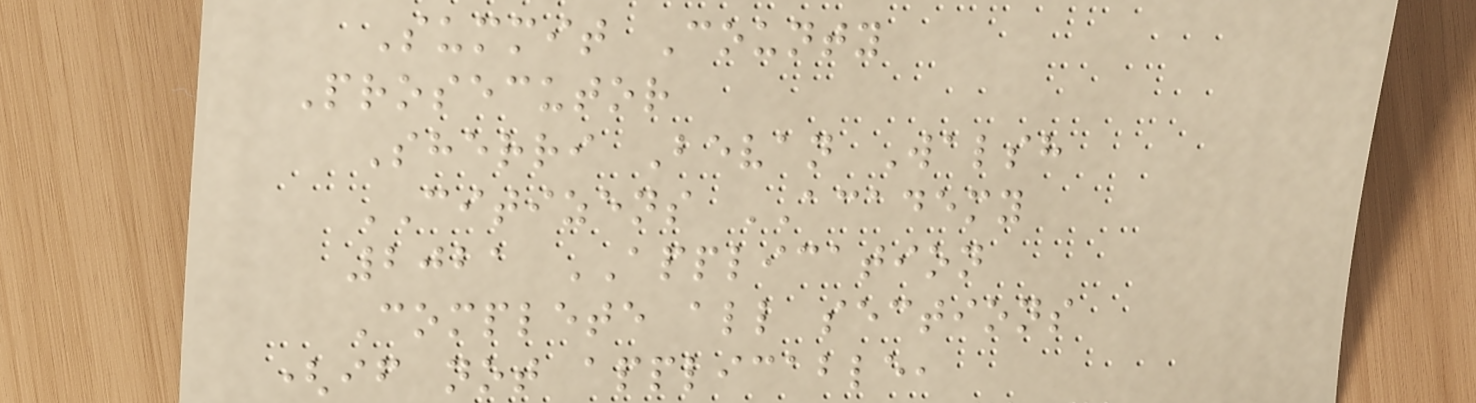Summit County
Prosecutor
Sherri Bevan Walsh
CITIZENS ACADEMY
2021 APPLICATION
Complete all sections
(if not applicable,
